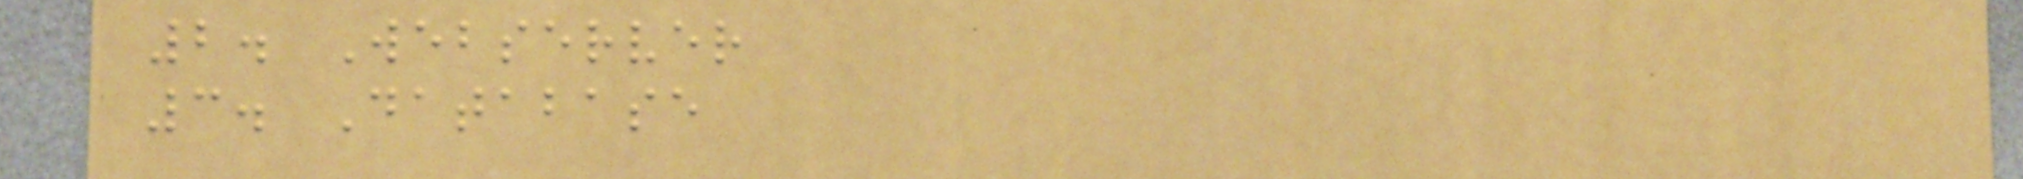2. Webserver
3. Database
